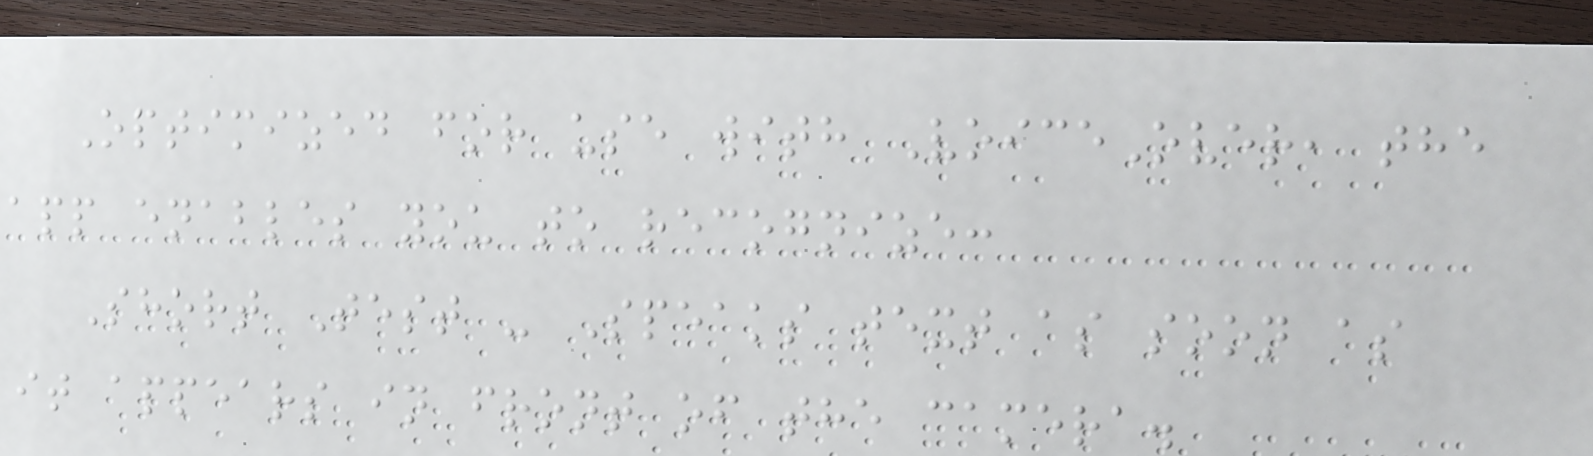Optimized for use with VoiceOver, the
app enables you to recognize:
Short Test - Speaks text as soon as
it appears in front of the camera.
